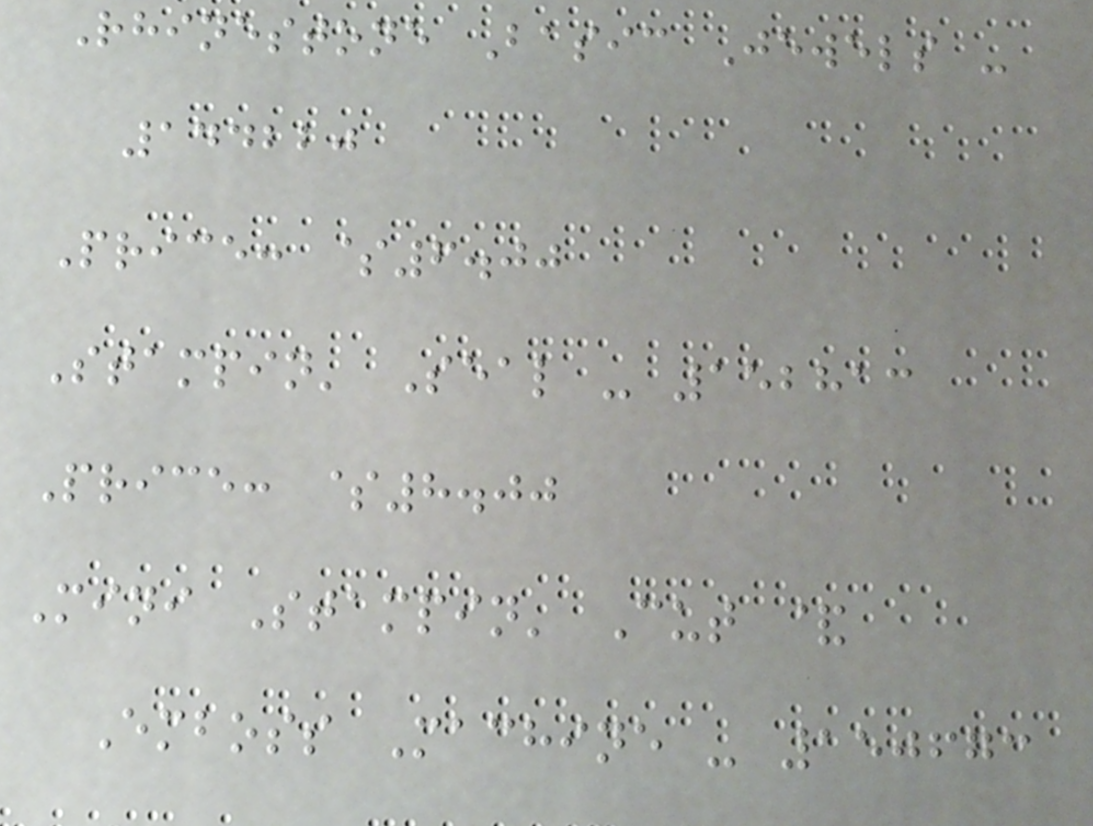Rhinestone Basic Jewels -
144220
Price: $6.00
Stampin' Seal - 152813
Price: $8.00
Mini Stampin' Cut &
Emboss Machine - 150673
